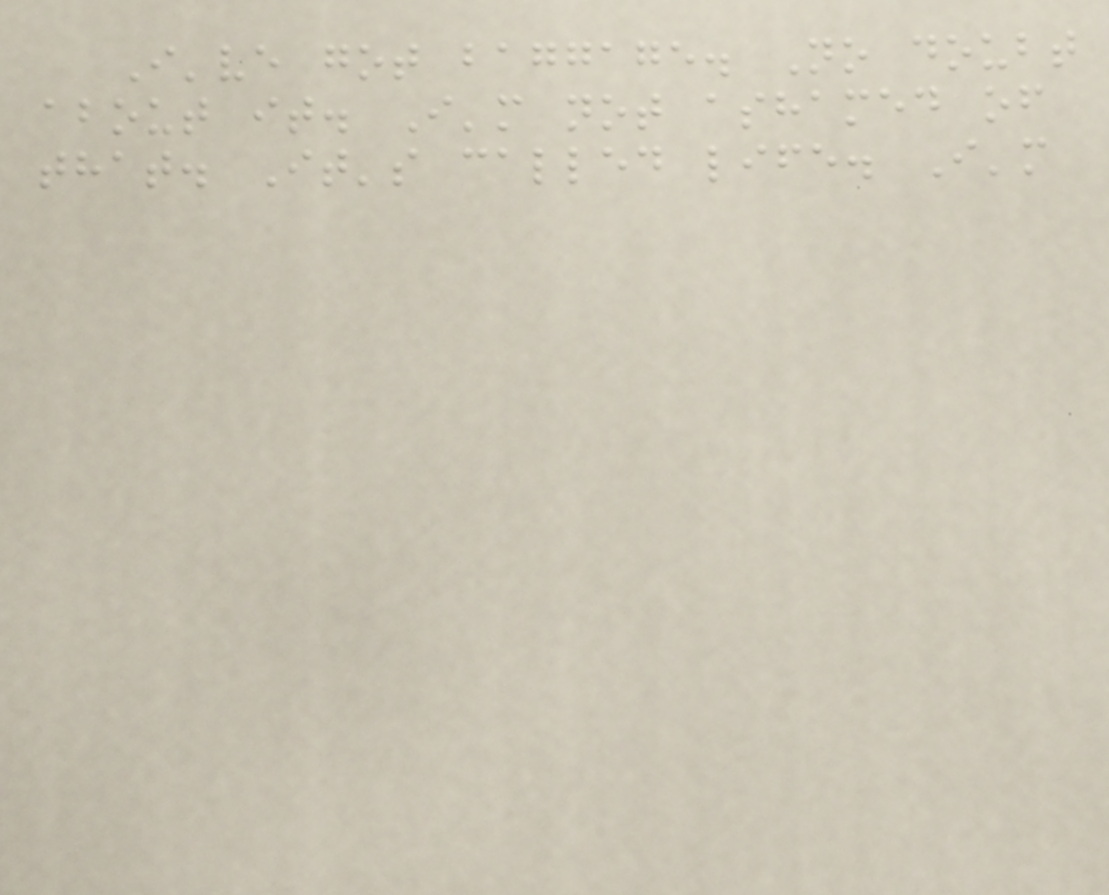I've got baggage. No doubt
about it. I'm not ashamed of
that. It's called life. I'm
